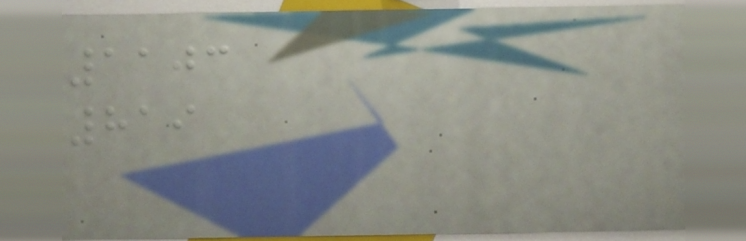1103
819
